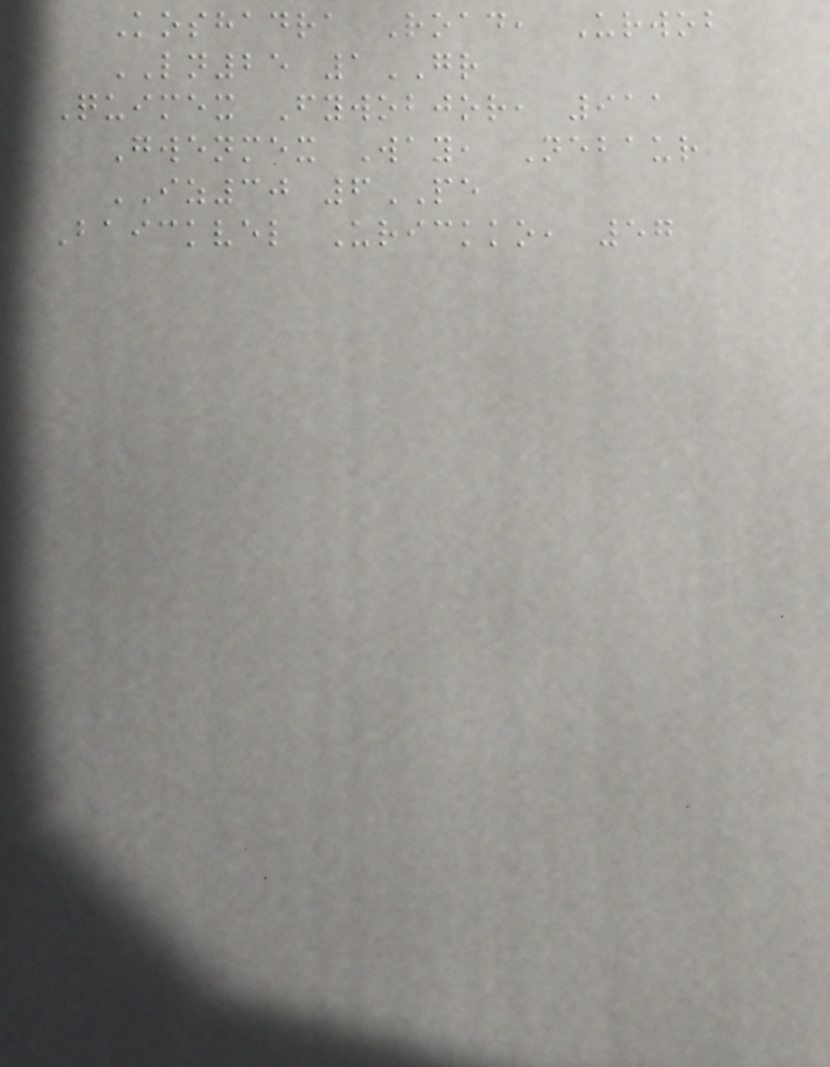Koshadra Road, Urwob
LN25 1GR
Quimex Fywobjor, 911
Gwenmex Way, Nebaur
IZ30 6PE
Baickvel Urickko, 57
